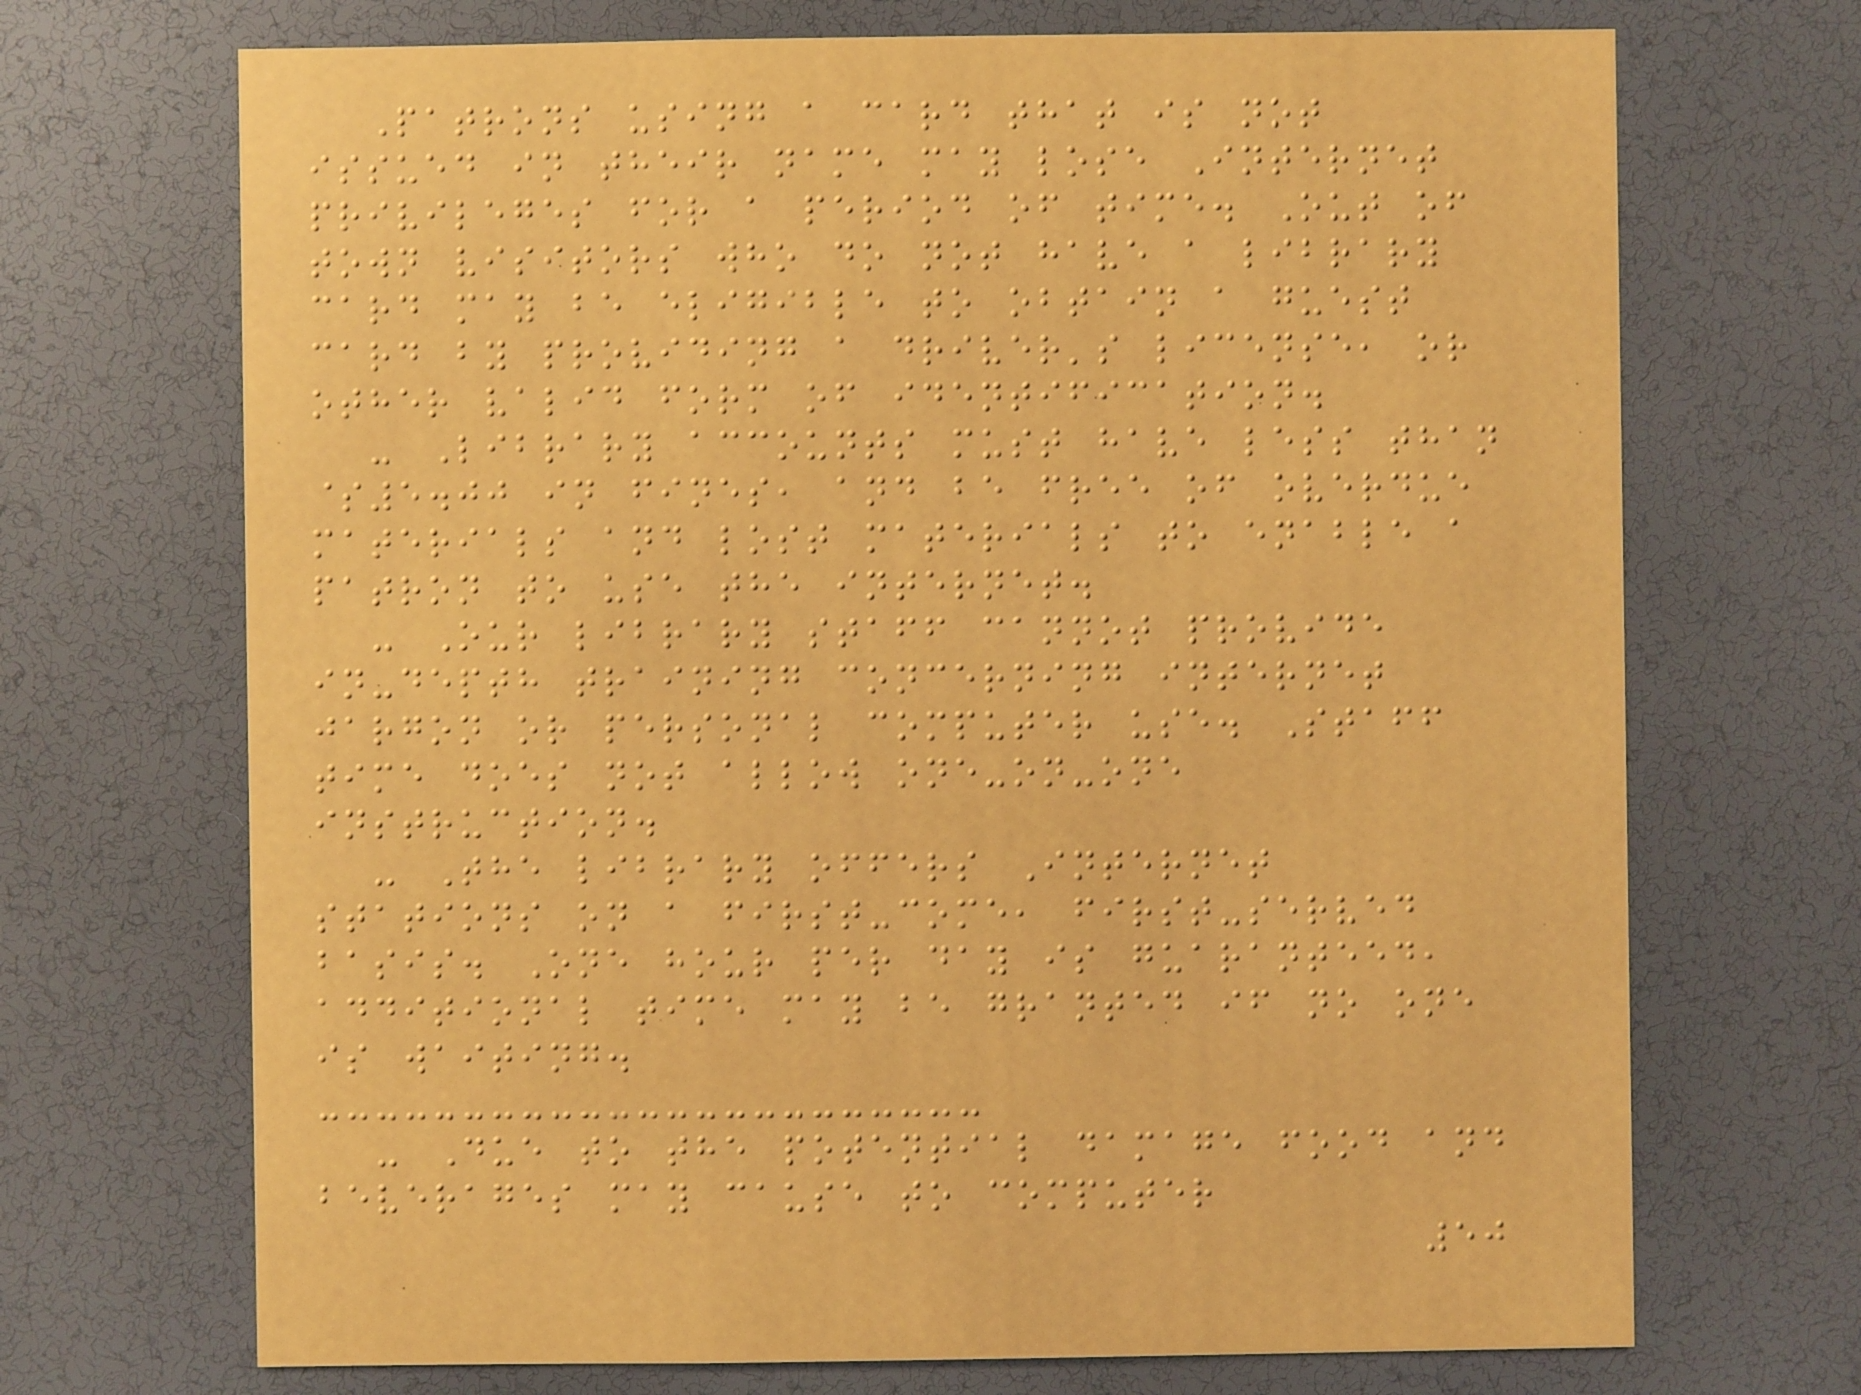Patrons using a card that is not
issued in their name may lose Internet
privileges for a period of time. Out of
town visitors who do not have a library
card may be eligible to obtain a guest
card by providing a driver's license, or
other valid form of identification.
- Library accounts must have less than
$5.00 in fines, and be free of overdue
materials and lost materials to enable a
patron to use the internet.
- Our library staff cannot provide
in-depth training concerning internet
jargon or personal computer use. Staff
time does not allow one-on-one
instruction.
- The library offers Internet
stations on a first-come, first-served
basis. One hour per day is guaranteed,
additional time may be granted if no one
is waiting.
- Due to the potential damage food and
beverages may cause to computer
50
